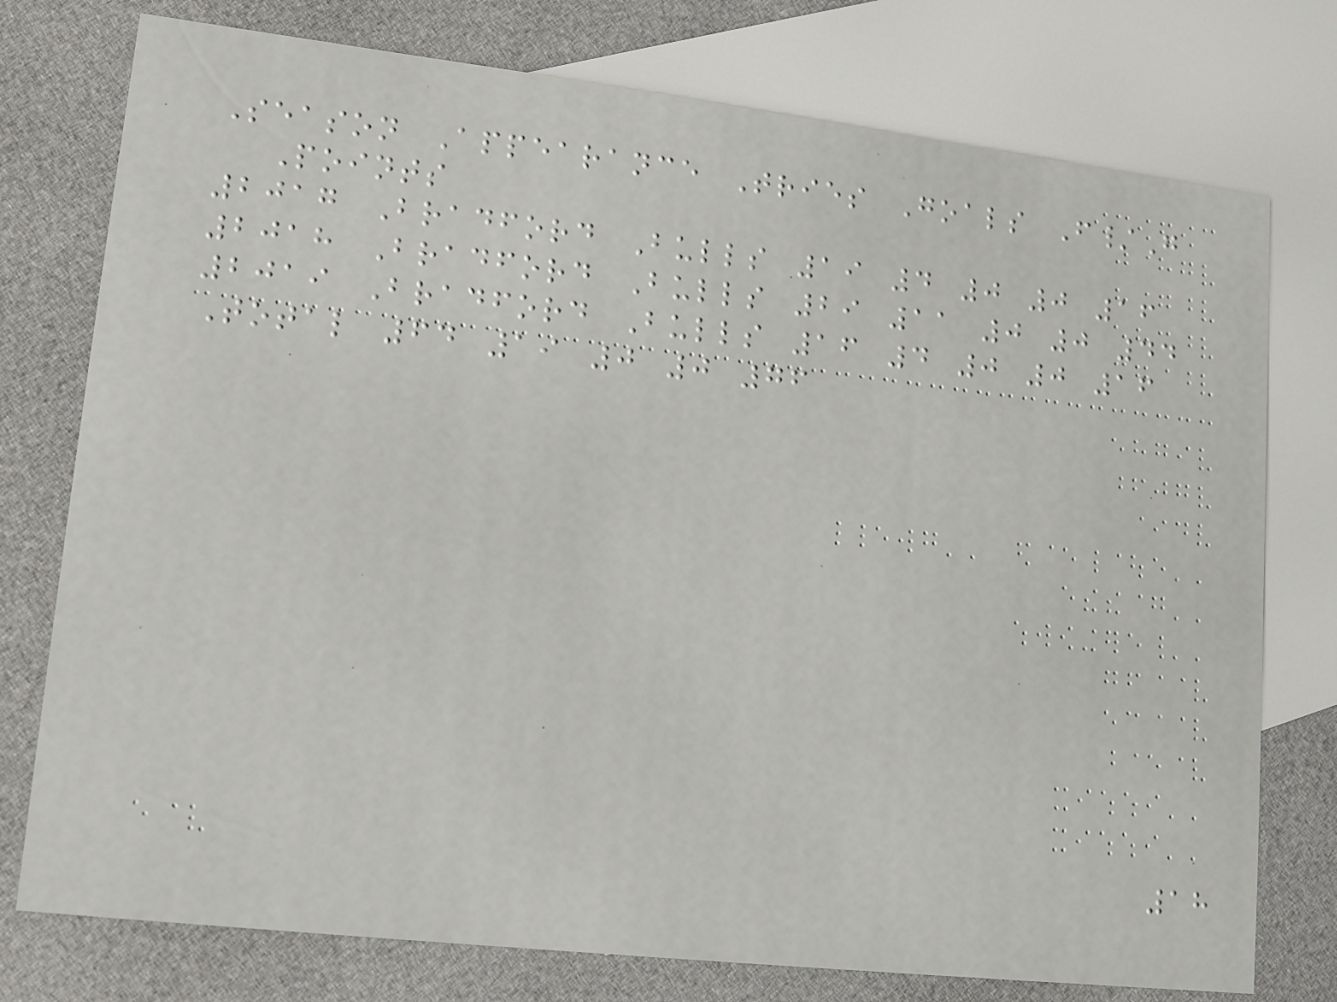Season Appearance Tries Goals F/G
Points
2017 Bradford Bulls 19 4 0 0 16
2018 Bradford Bulls 29 11 0 0 44
2019 Bradford Bulls 16 4 0 0 16
Total 64 19 0 0 76
18
